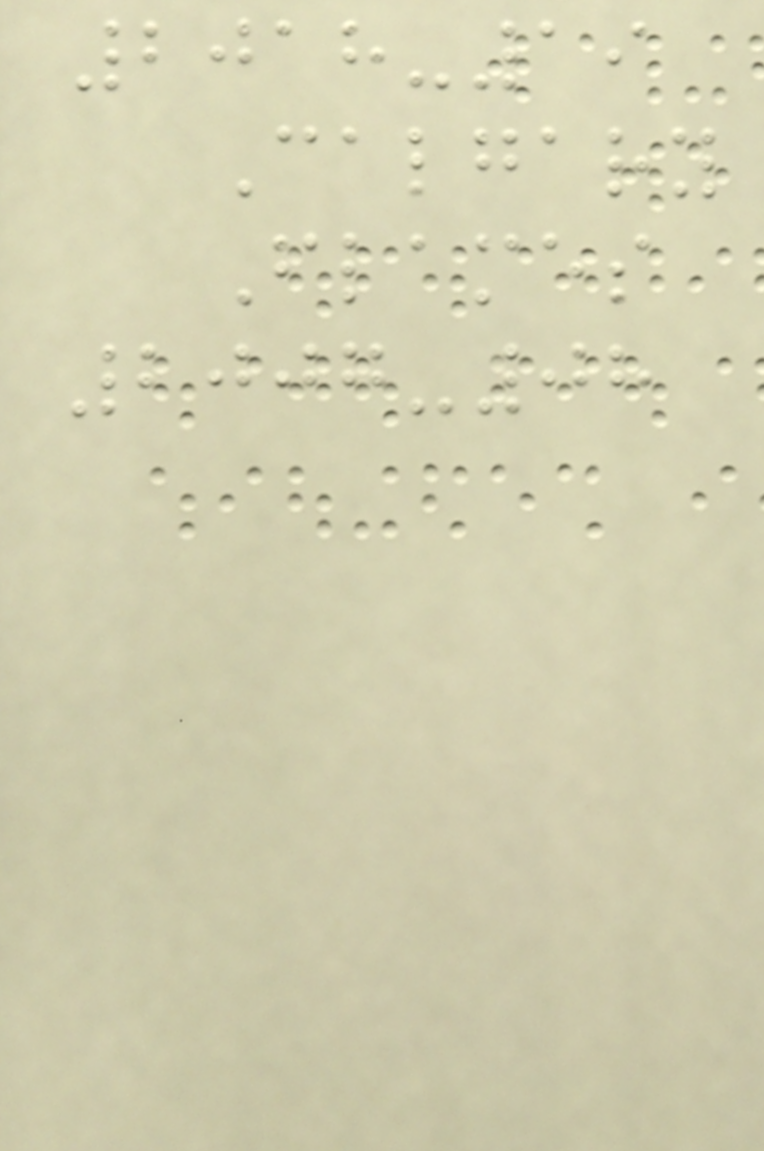2018-19
Calgary
Flames
2007-08
